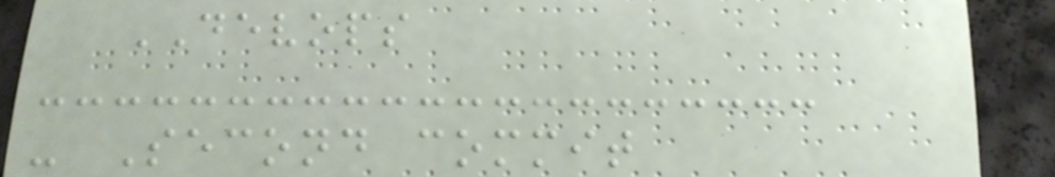DEVOPS
- Second commit
